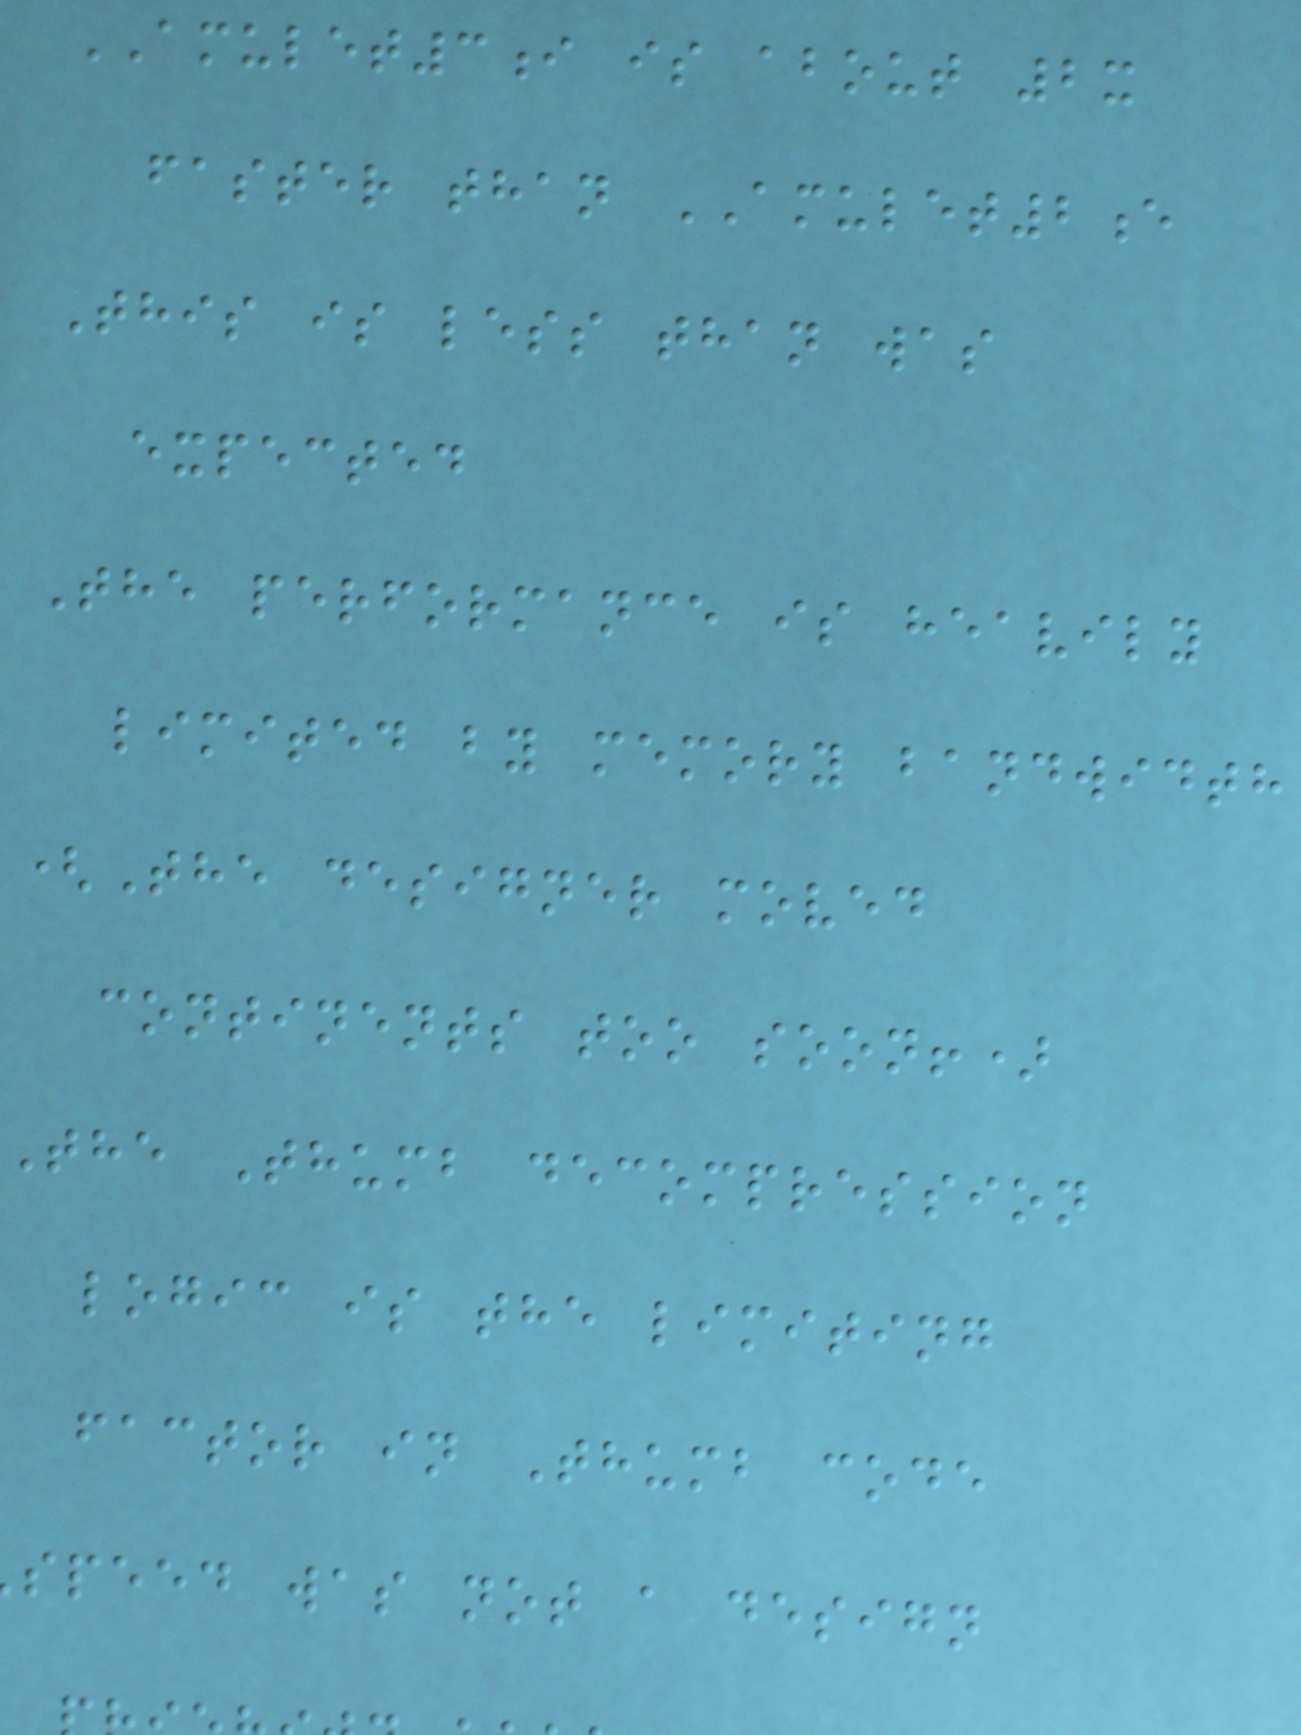AMULET3i is about 2x
faster than AMULET2e
This is less than was
expected
The performance is heavily
limited by memory bandwidth
(The designer moved
continents too soon!)
The Thumb decompression
logic is the limiting
factor in Thumb code
speed was not a design
